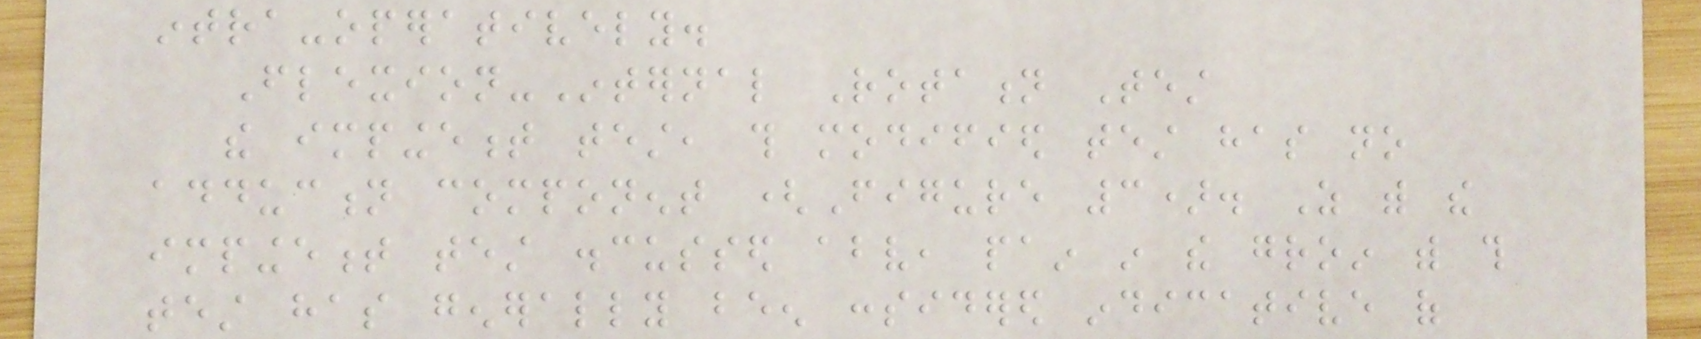intra-operatively.
Flexion-Internal Rotation Test
the impingement test, this modified test has no
adduction component (Figure 3). As with the
impingement test discussed above, pain in the groin with this
test has generally been considered indicative of
